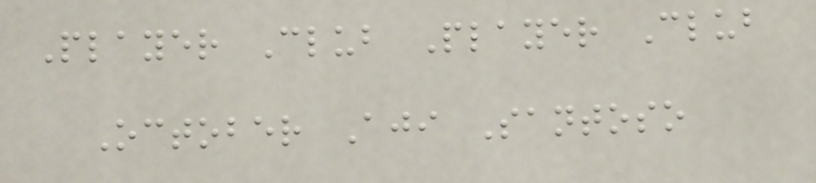Player Club Player Club
October Aji Santoso
